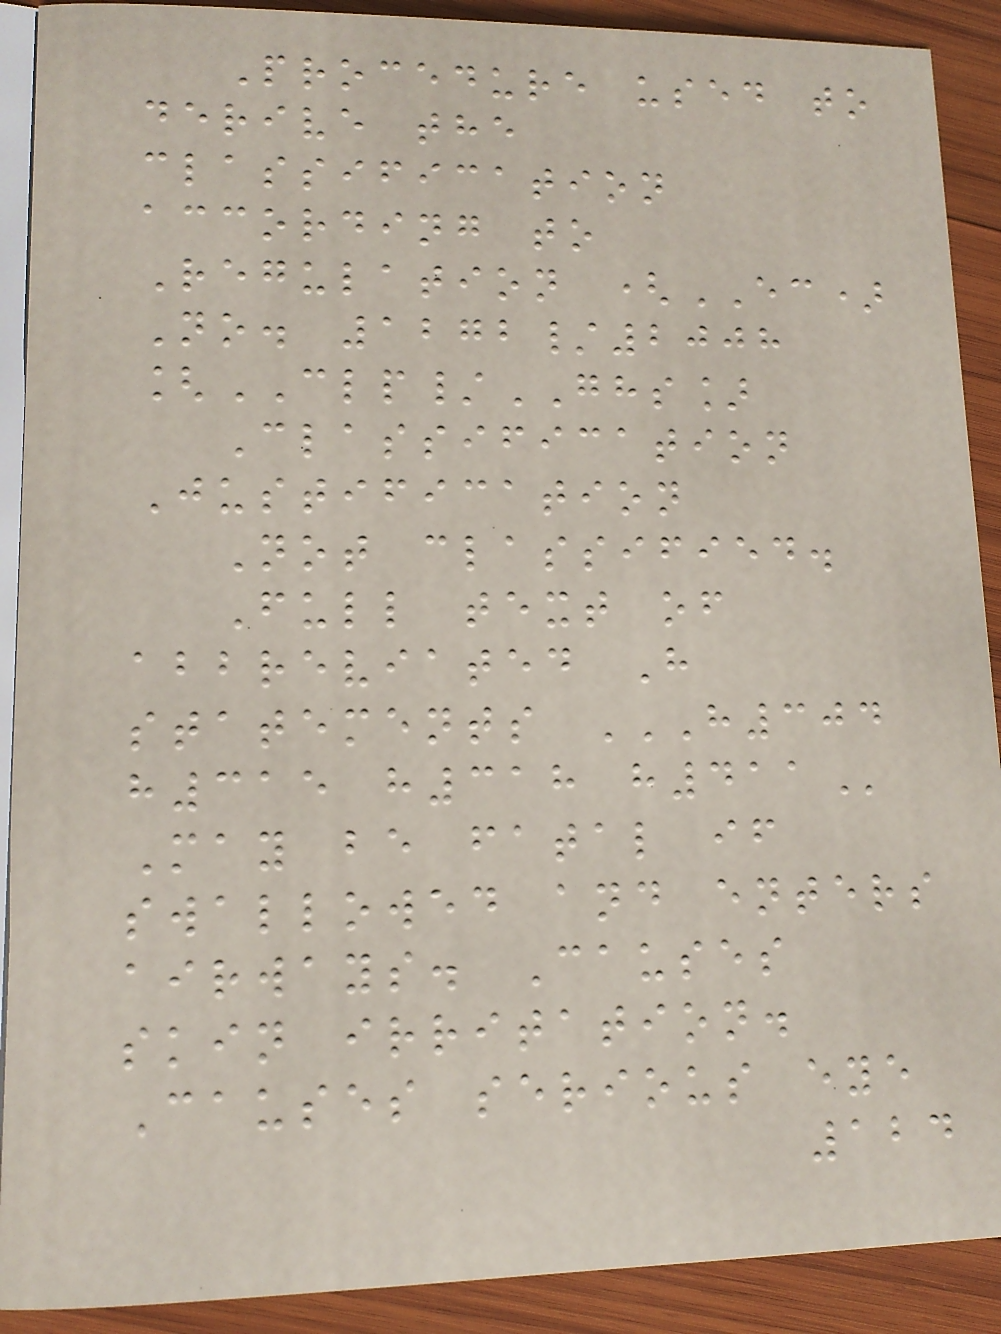Procedure used to
derive the
classification
according to
Regulation (EC)
No. 1272/2008
[CLP/GHS]
Classification
Justification
Not classified.
Full text of
abbreviated H
statements H304
H315 H318 H411
May be fatal if
swallowed and enters
airways. Causes
skin irritation.
Causes serious eye
124
